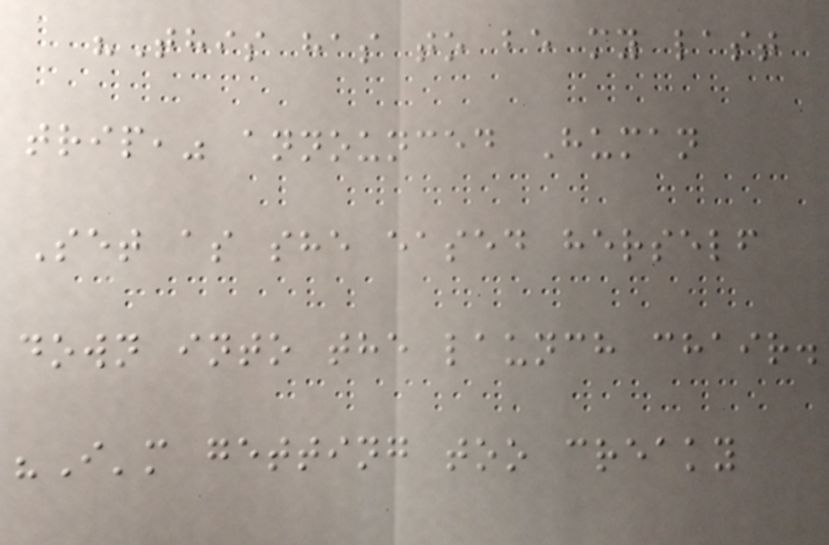"This has to be my last
trip," announced Human
Set as she eased herself
down into the launch chair.
"I'm getting too creaky
